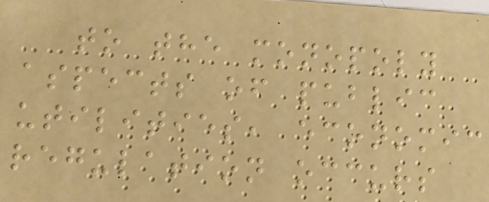to the monopoly
aspects of public
utilities, economic
regulation occurs
